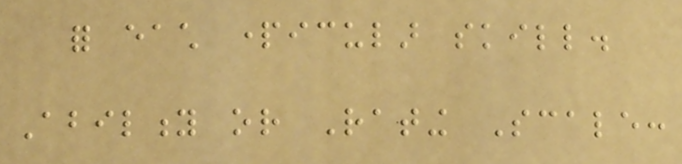for each particular skill.
Ability or Rating Scale:
